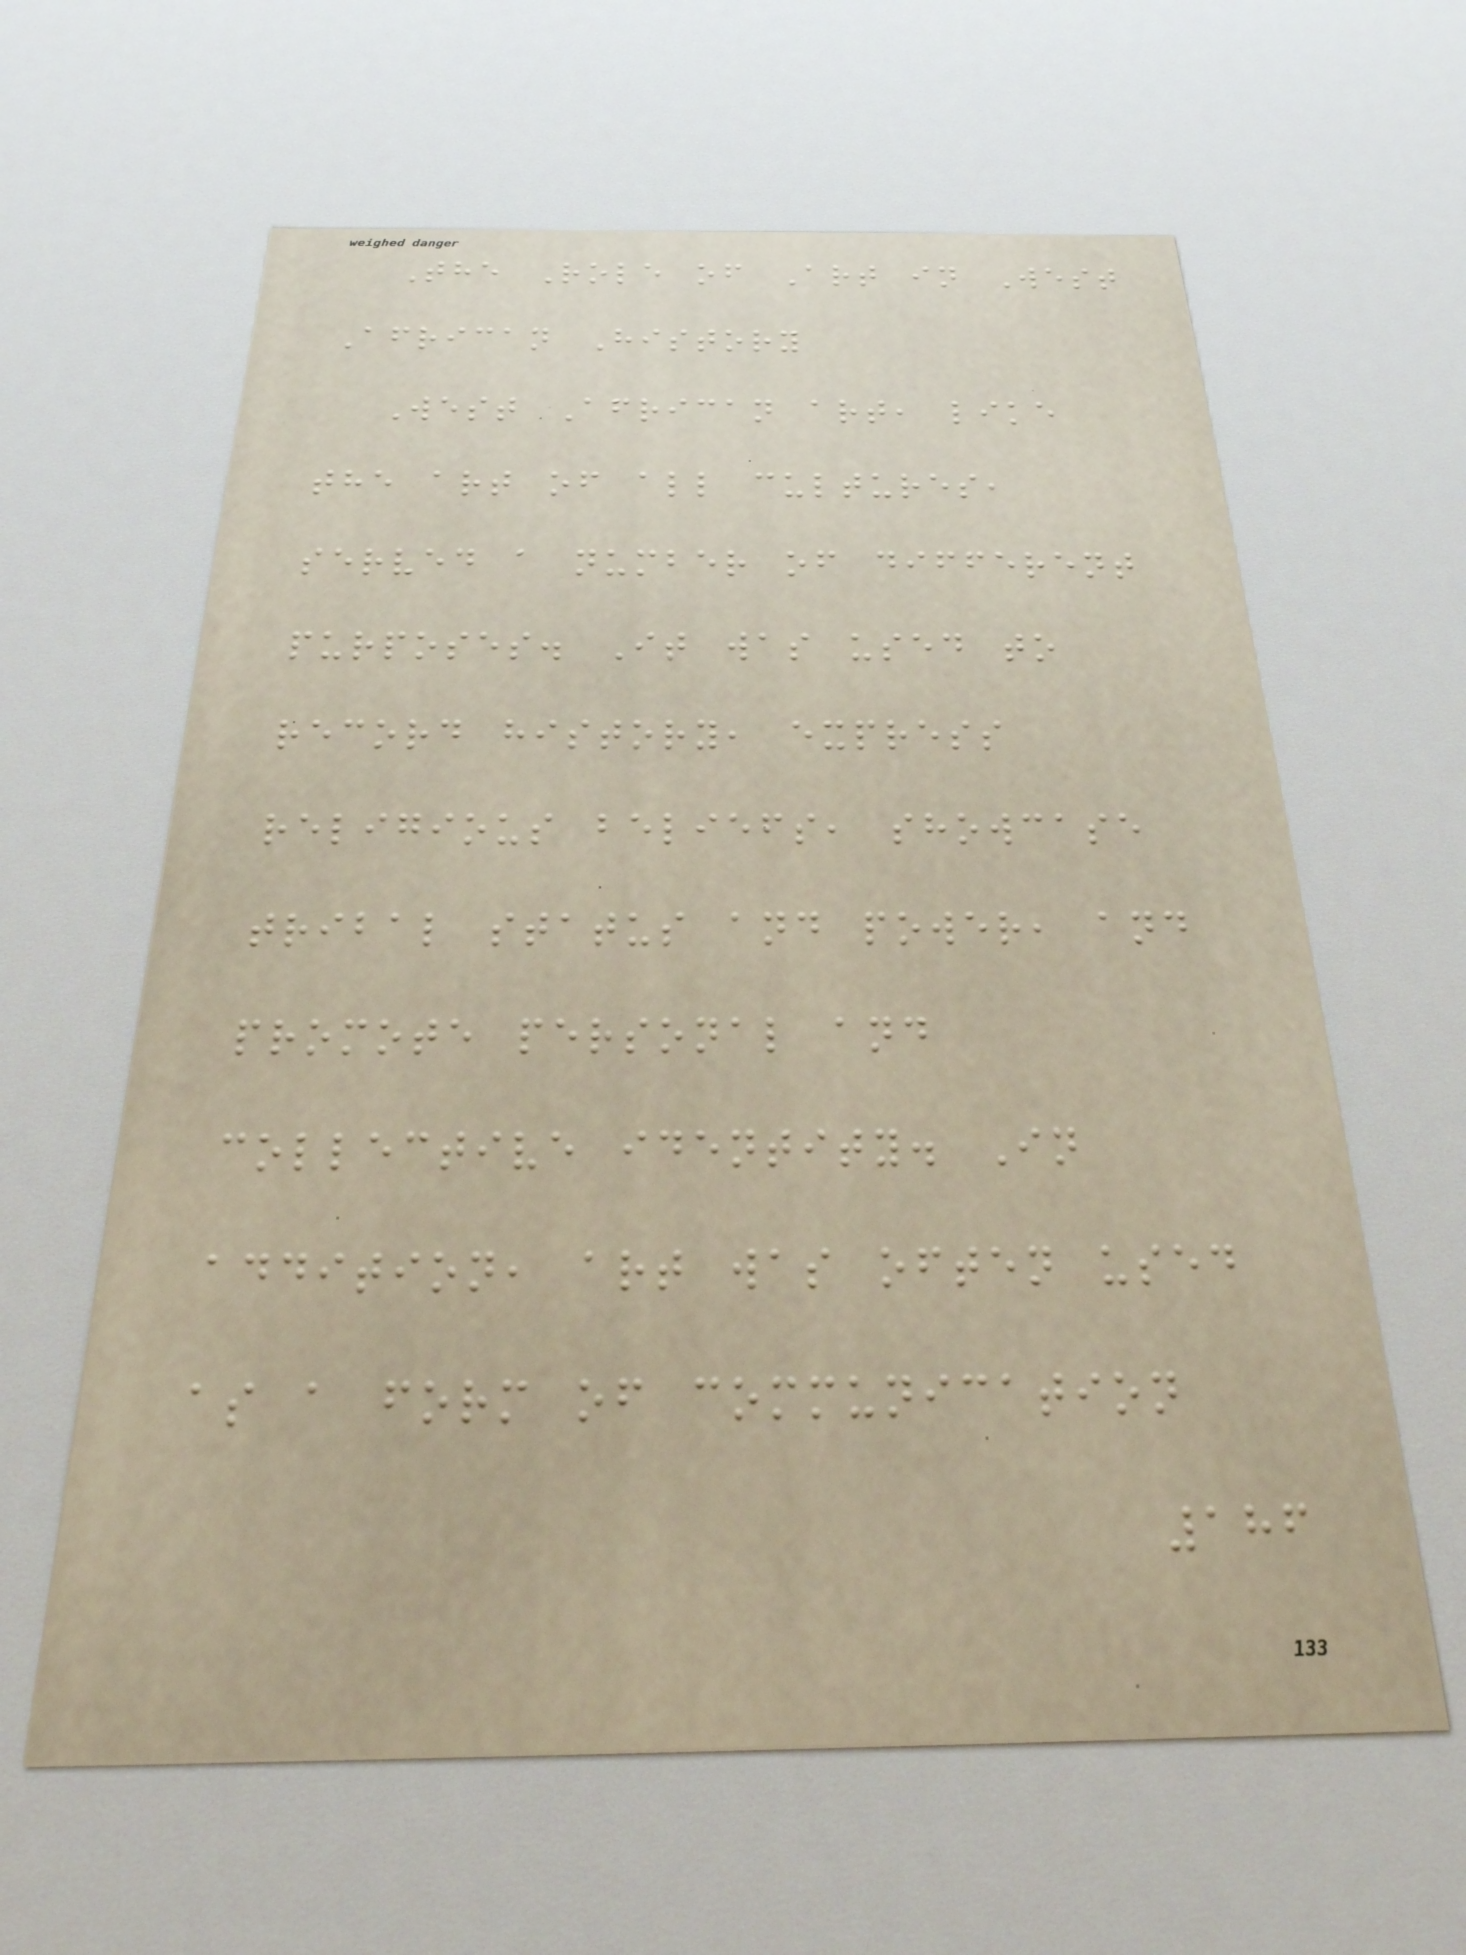The Role of Art in West
African History
West African art, like
the art of all cultures,
served a number of different
purposes. It was used to
record history, express
religious beliefs, showcase
tribal status and power, and
promote personal and
collective identity. In
addition, art was often used
as a form of communication
186
